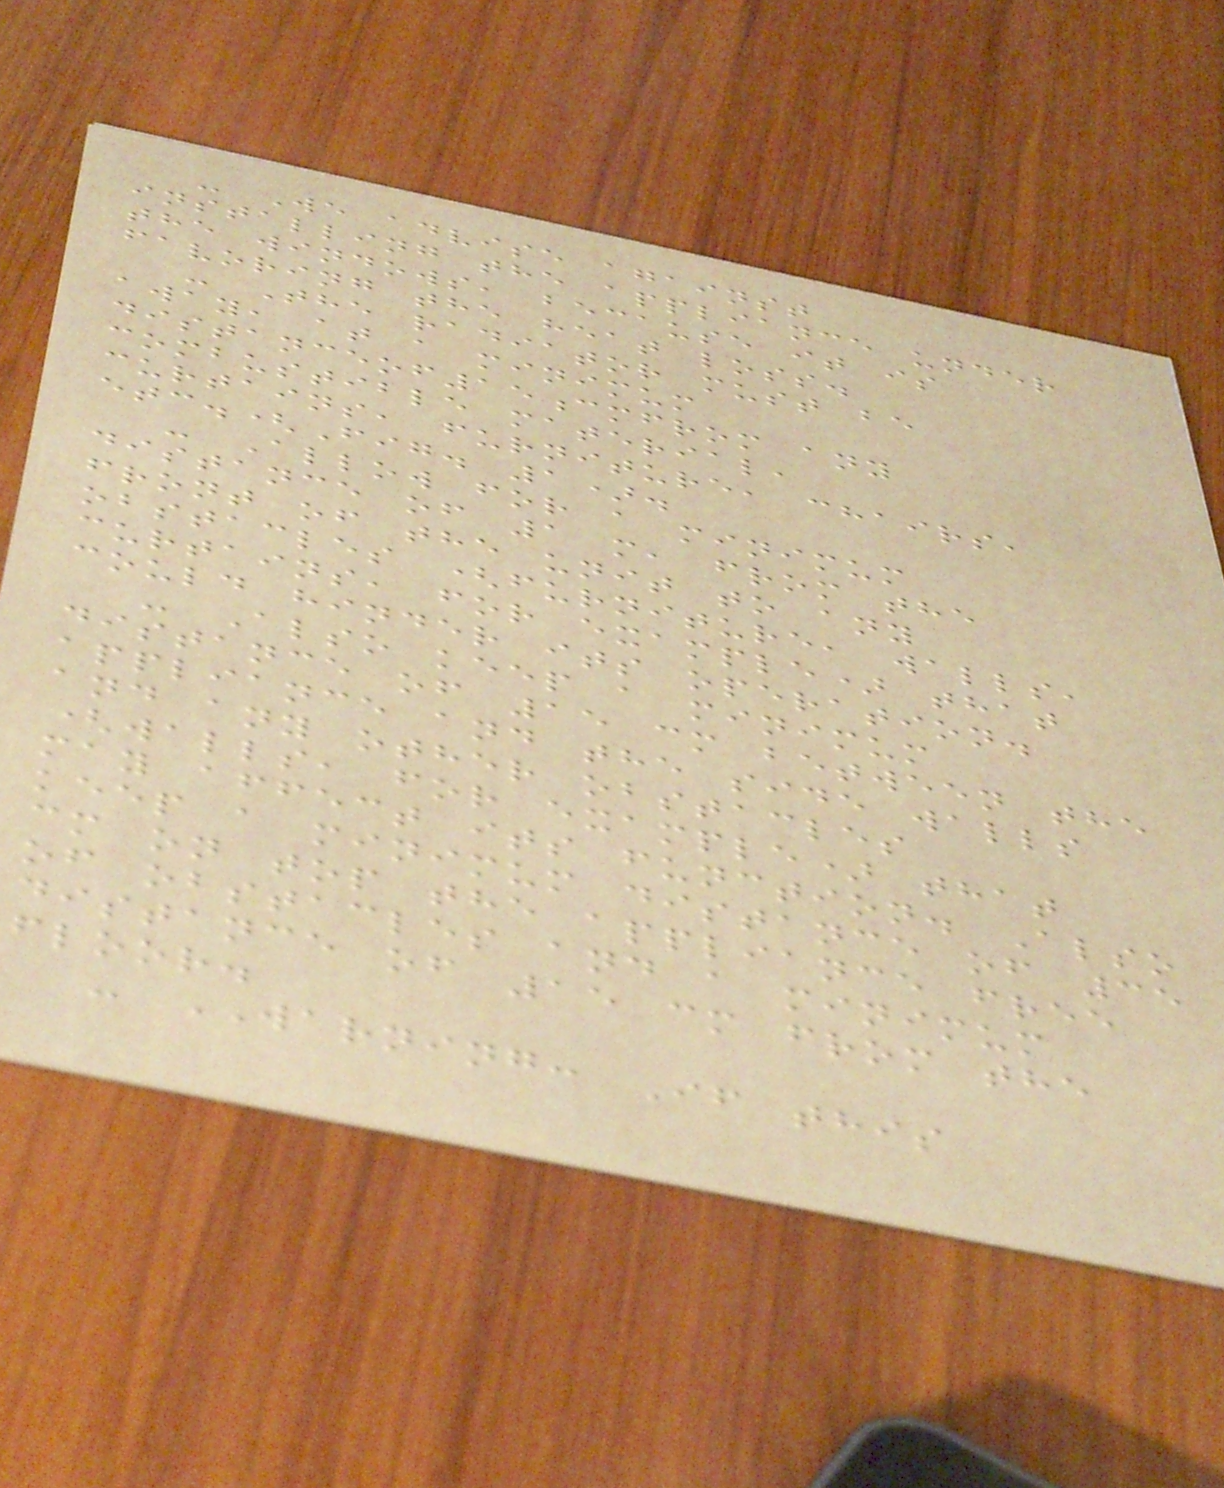- We advise against
installing the appliance under
the windows, because it is
favoring the heat loss.
- The radiator must be
away, at a minimum
distanceof15cmfrom any
combustible material,
curtains, furniture, chairs,
etc.(Fig. 1).
- Allow for a minimum
distance of 1 m, from the
front of the unit to any
obstacles (furniture, walls,
curtains, for example) that
could hinder its operation.
- Also keep a minimum
distance of 15 cm between the
appliance and the side walls
and any other obstacles
(walls, for example) that
may affect its function. Also
keep a minimum distance of 35
cm on top the appliance free
of obstacles and a minimum
distance of 15 cm from the
floor.
- WARNING: If this
